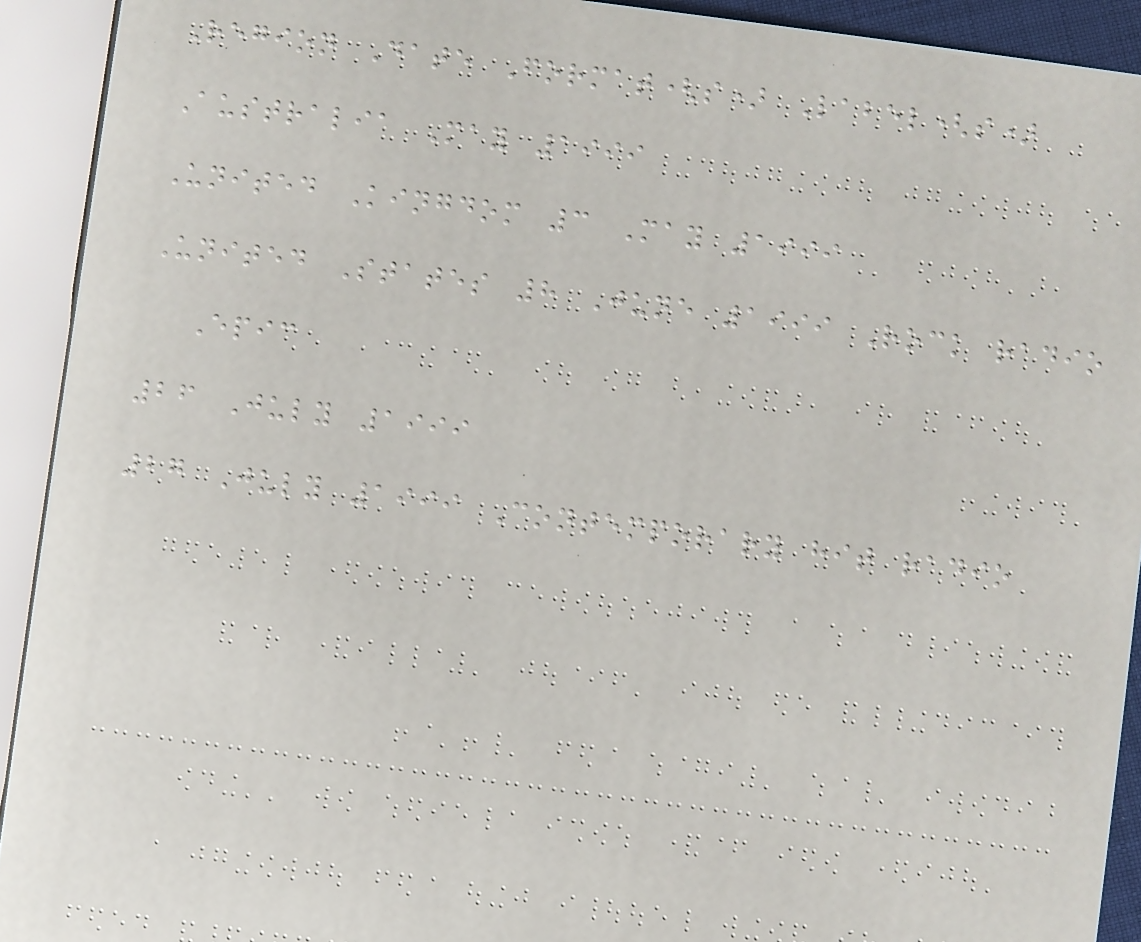Region Date Format(s) Label(s)
Australia May 1999
United Kingdom 3 May 1999
United States 8 June 1999 Rock radio
Epic
26 July 1999
27 July 1999 Contemporary hit radio
